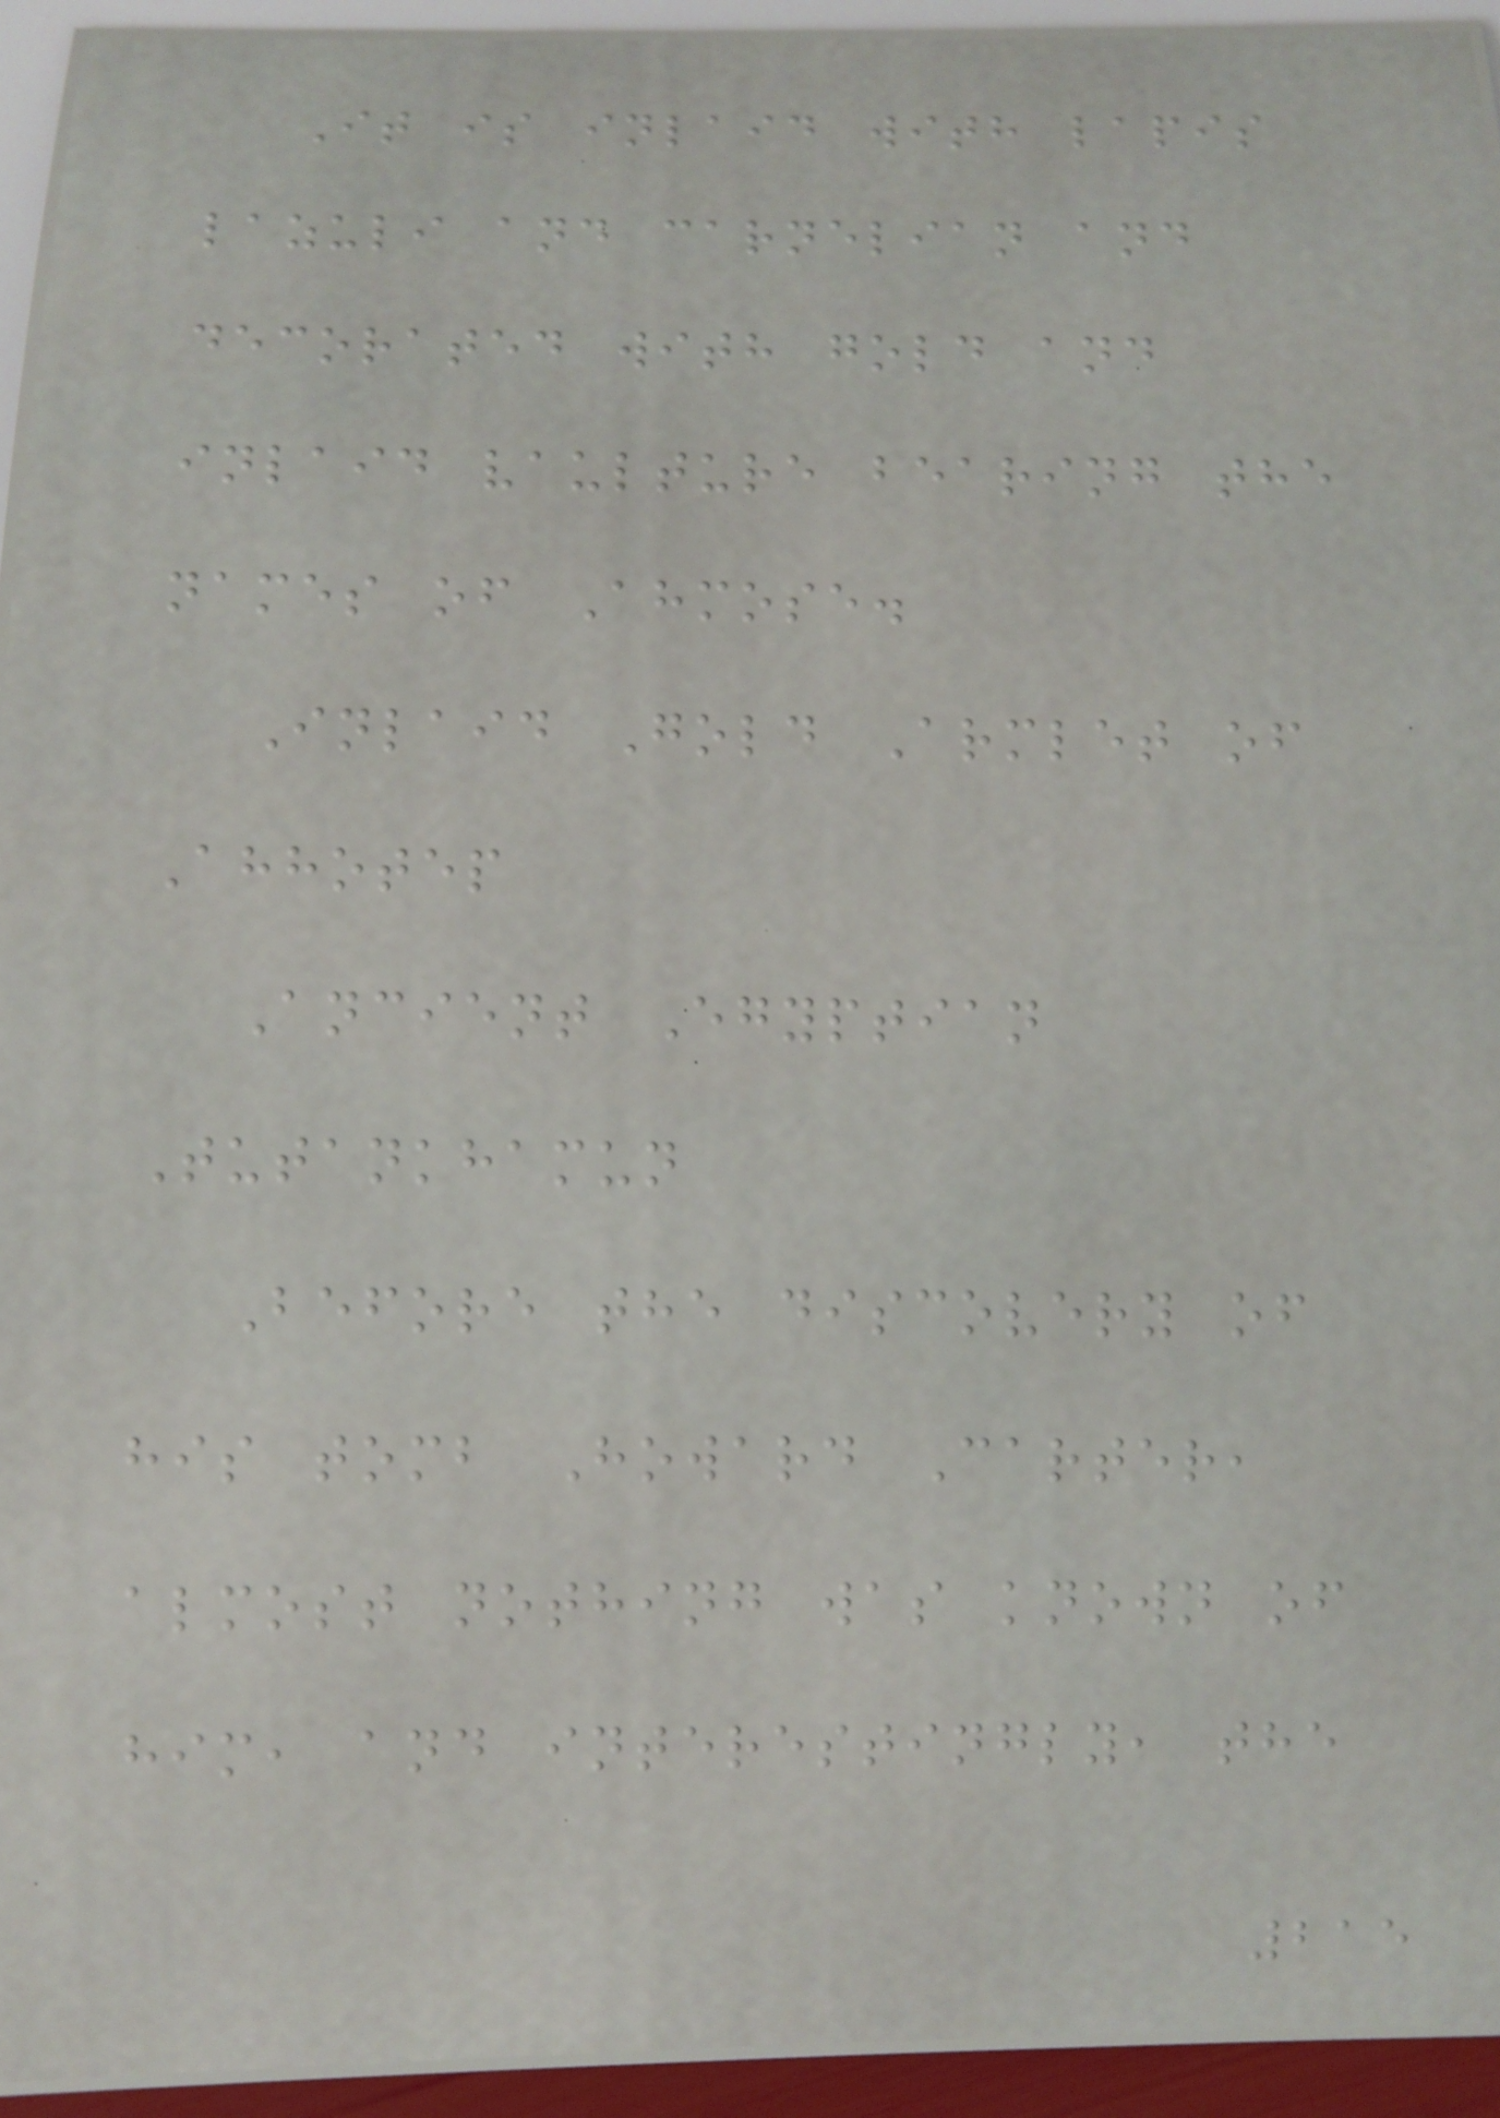It is inlaid with lapis
lazuli and carnelian and
decorated with gold and
inlaid vaulture bearing the
names of Ahmose.
Inlaid Gold Armlet of
Ahhotep
Ancient Egyptian
Tutankhamun
Before the discovery of
his tomb Howard Carter,
almost nothing was known of
him, and interestingly, the
215
